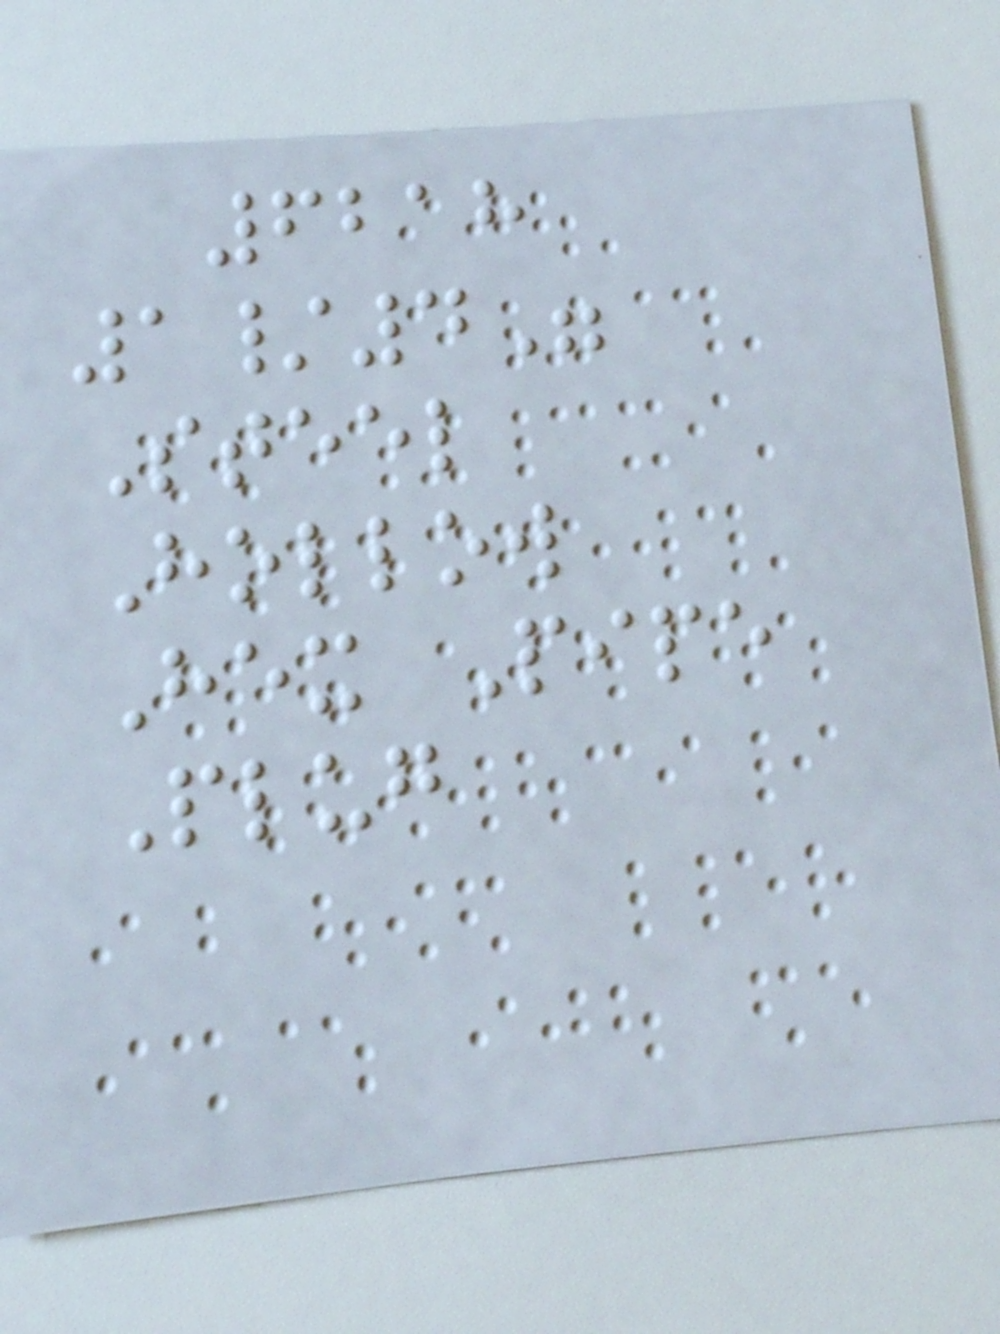6218
1/4"
Steel
Hollow
Hex Pipe
Plug
